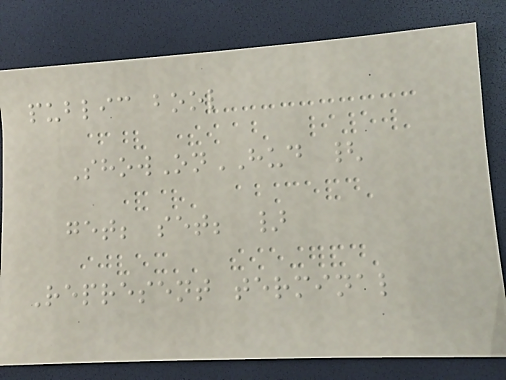public bool
ShowOnHUD {
get; set; }
Represent terminal
